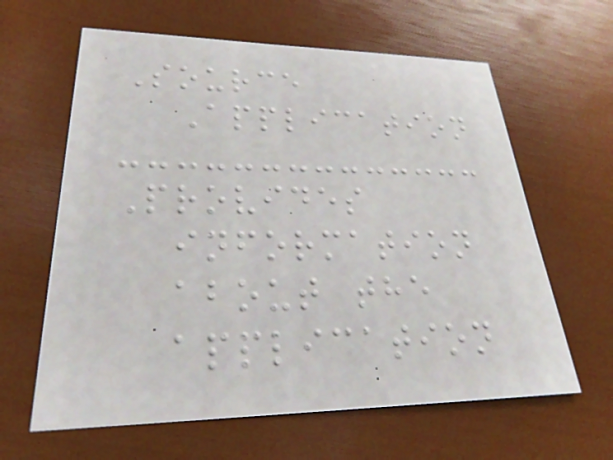Source
Application
Provides
information
about the
application
